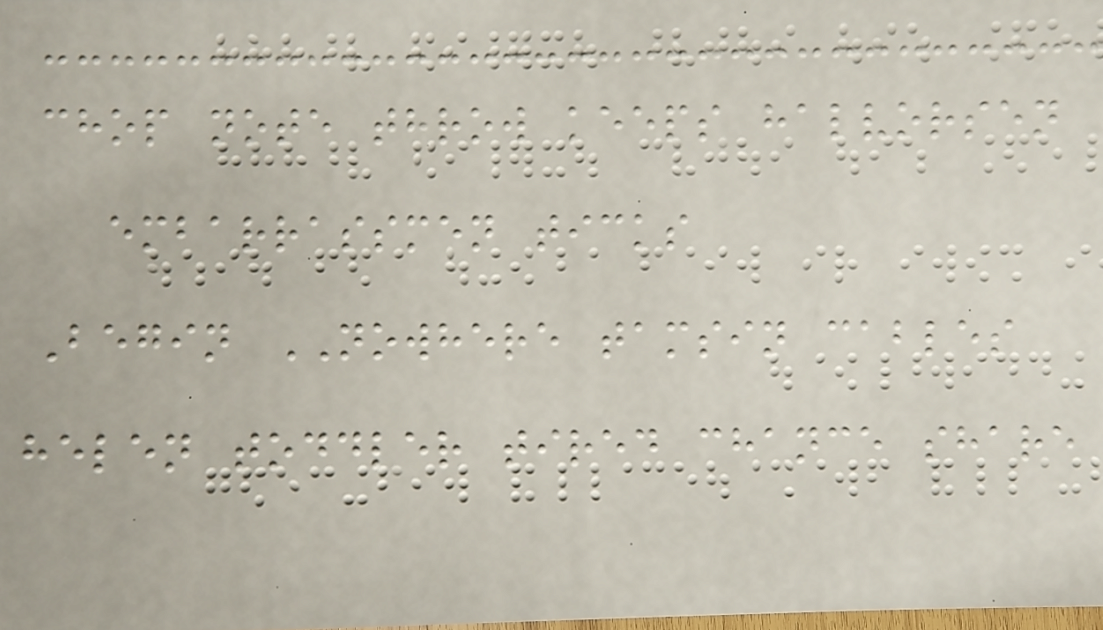chop note throw keeps halvorsen
embarrassmen ticks
Begin NOWHERE tamsin cables
helen toddler tired chance share
